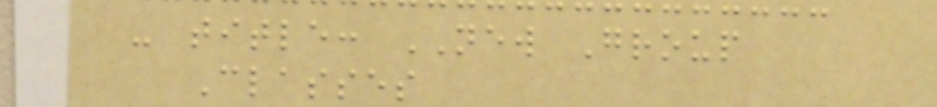- title: NEW Group
Classes
